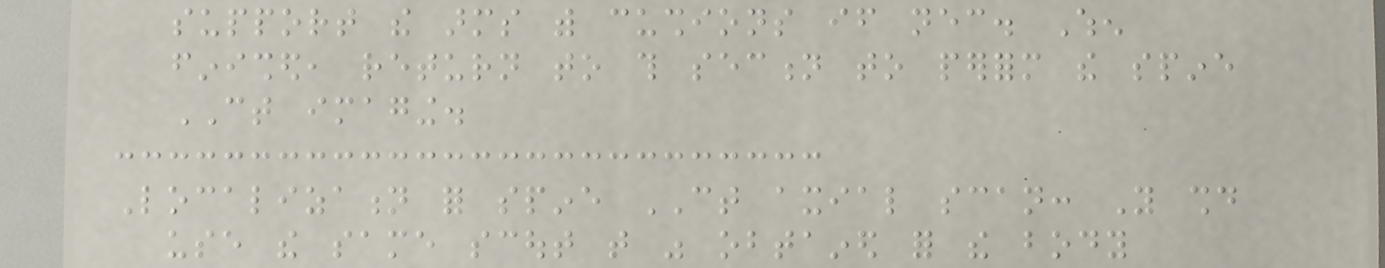support the arms with cushions if necessary. When
finished, return to this section to perform the spine
CT imaging.
Localization for spine CT axial scan: You should
use the same scout that was obtained for the body
